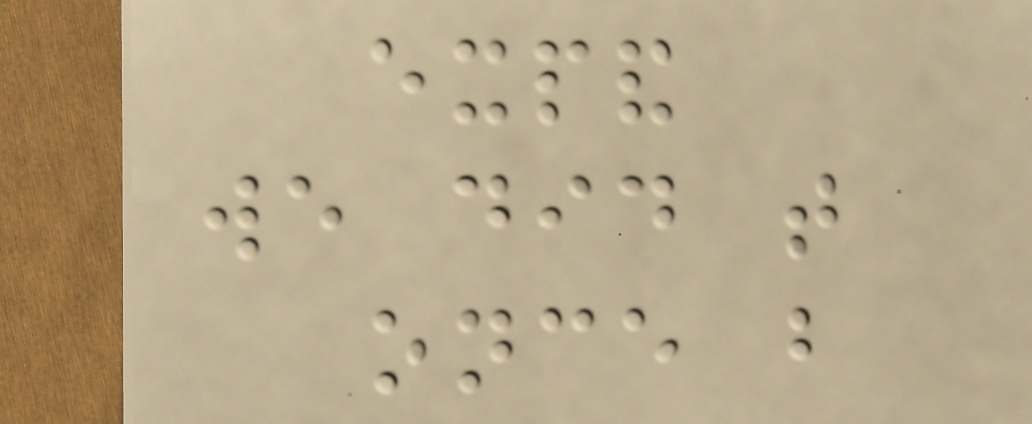expand
we did that
once but
